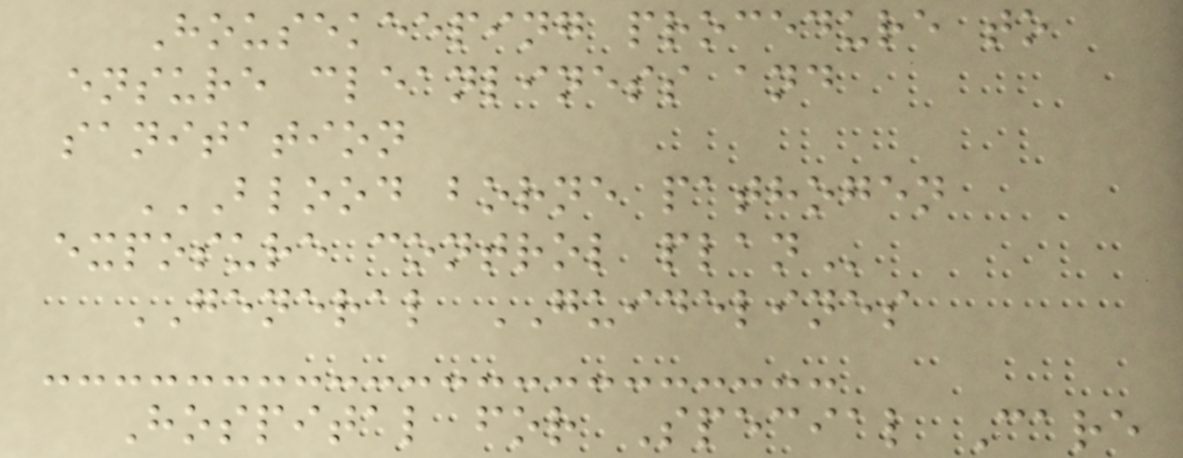Housekeeping procedure to
ensure cleanliness and
sanitation
BLOOD BORNE PATHOGEN
EXPOSURE CONTROL PLAN
GENERAL GUIDELINES
Hospital for Special Care
